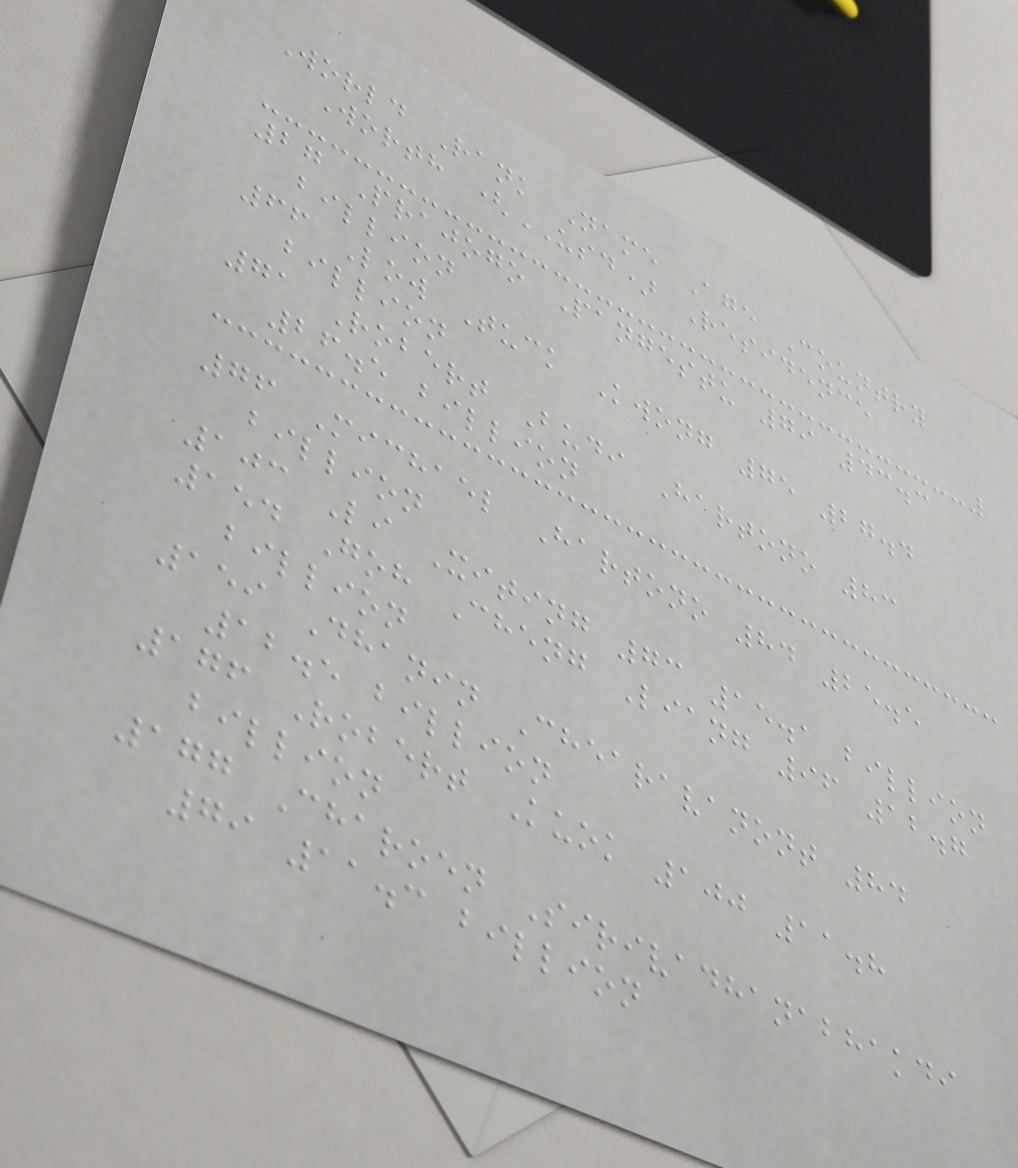World Rank Name Age Country
Worth (USD) Residence
27 Prajogo Pangestu 79 43.3
billion
66 Low Tuck Kwong 75 27.4
billion
71 Robert Budi Hartono 83
26.5 billion
76 Michael Hartono 84 25.5
billion
103 Li Xiting 73 15.1 billion
154 Goh Cheng Liang 96 12.7
billion
159 Dhanin Chearavanont 84
12.5 billion
176 Robert Kuok 100 11.8
billion
177 Charoen Sirivadhanabhakdi
79 11.3 billion
